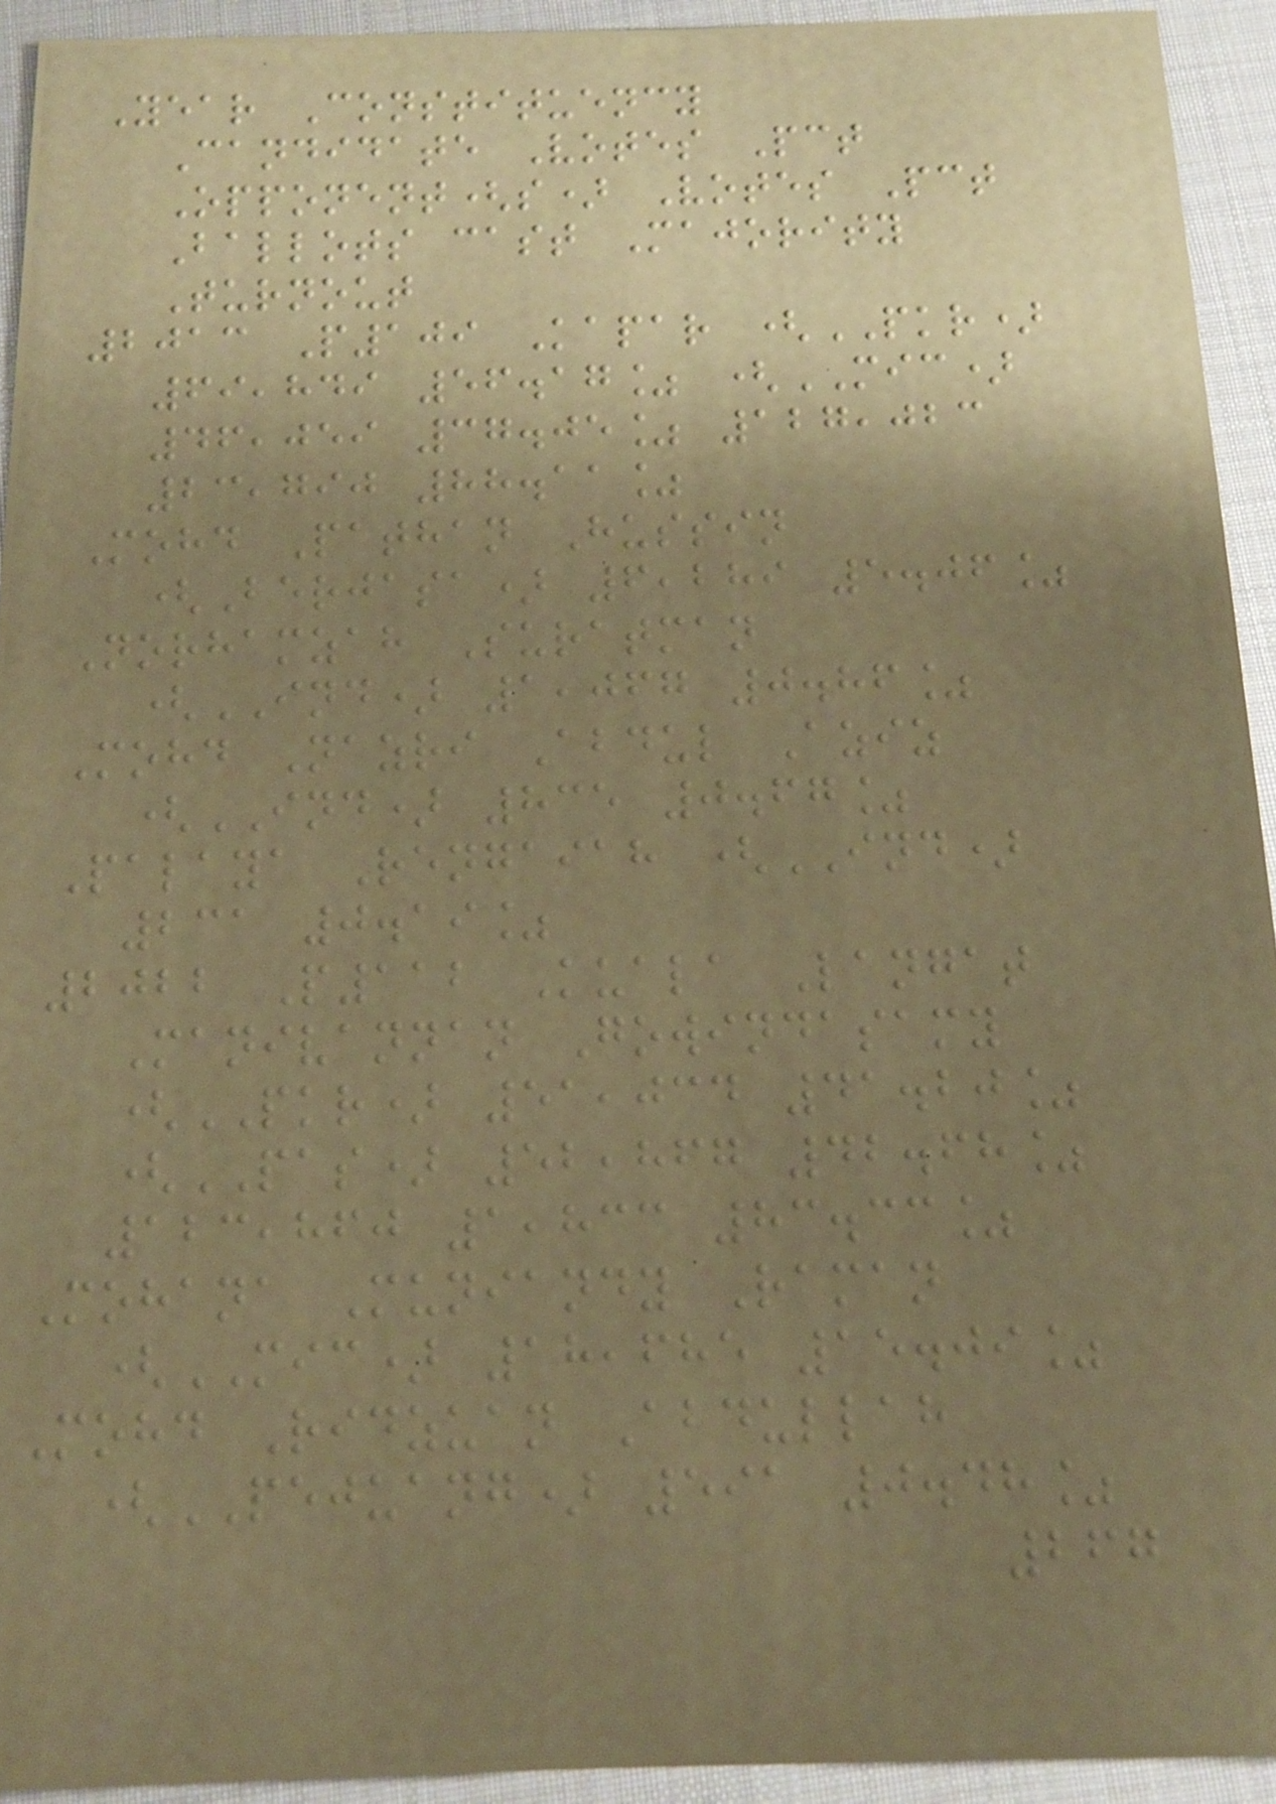Year Constituency
Candidate Votes Pct
Opponent(s) Votes Pct
Ballots cast Majority
Turnout
2013 P109 Kapar (PKR)
69,849 56.17% (MIC)
46,059 37.05% 127,023
23,790 88.11%
Mohd Pathan Hussin
(Berjasa) 6,289 5.06%
Norhamzah Suratman
(IND) 1,067 0.86%
Mohd Nazri Abdul Aziz
(IND) 835 0.67%
Palaya Rengaiah (IND)
231 0.19%
2022 P112 Kuala Langat
Manivannan Gowindasamy
(PKR) 51,034 41.20%
(PAS) 52,867 42.68%
123,860 1,833 83.33%
Mohana Muniandy Raman
(MIC) 18,685 15.09%
Mohd Ridzuan Abdullah
(PEJUANG) 591 0.48%
267
